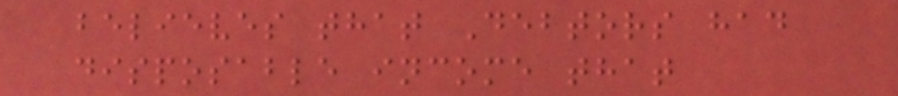believes that Debtors had
disposable income that
